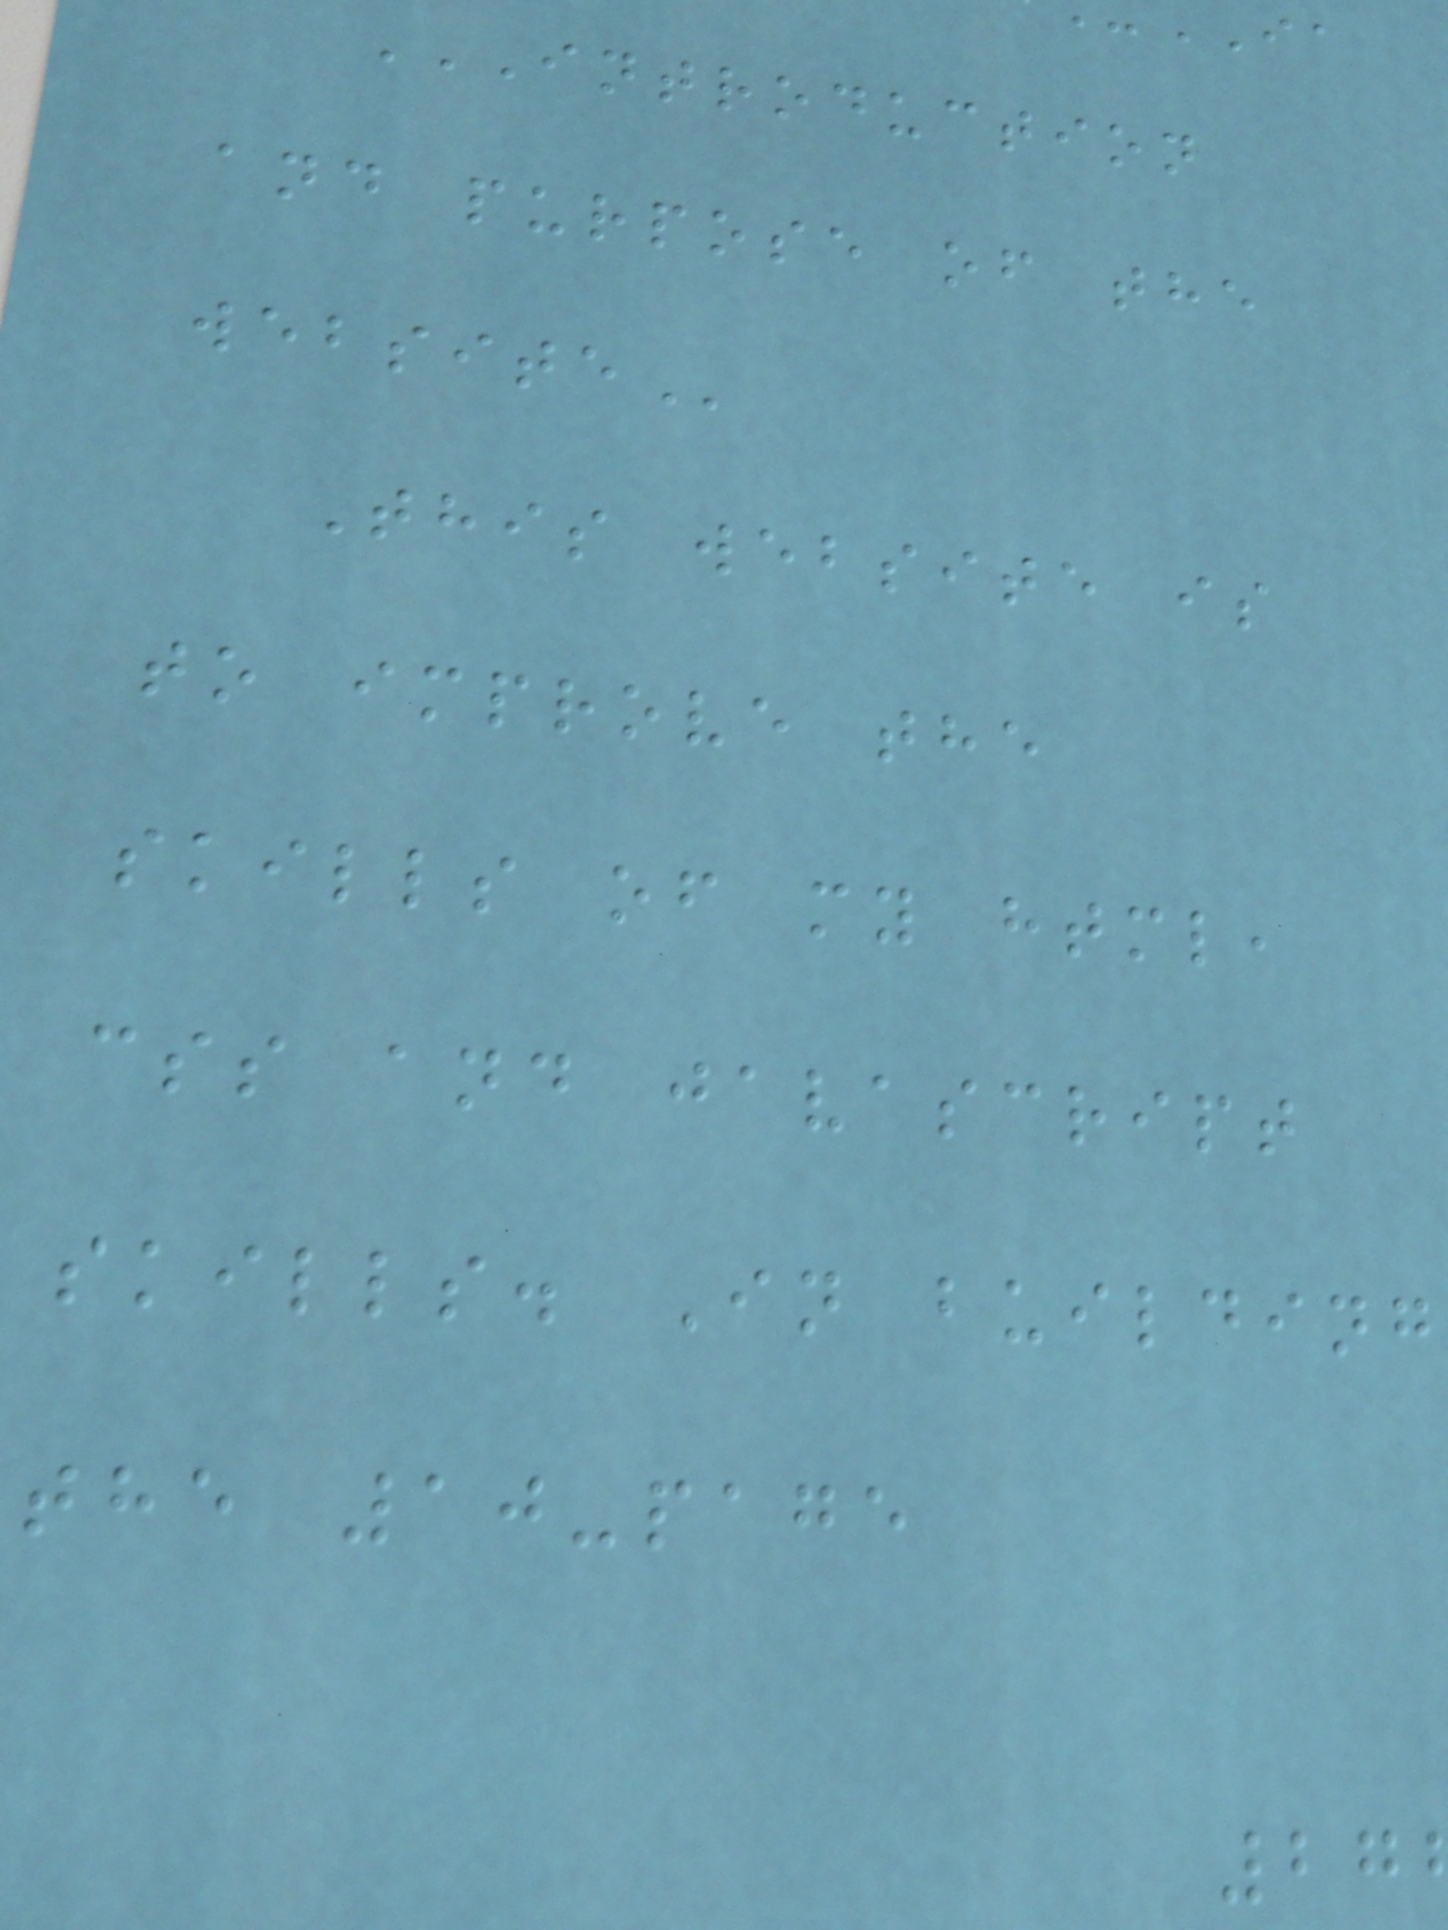INTRODUCTION
and purpose of the
This website is
to improve the
skills of my html,
css and javascript
skills. In building
the 10-page
